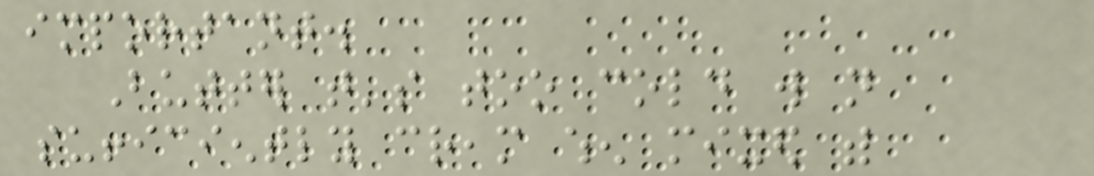important.
Butter that's too cold will not
sufficiently cream when mixed with
